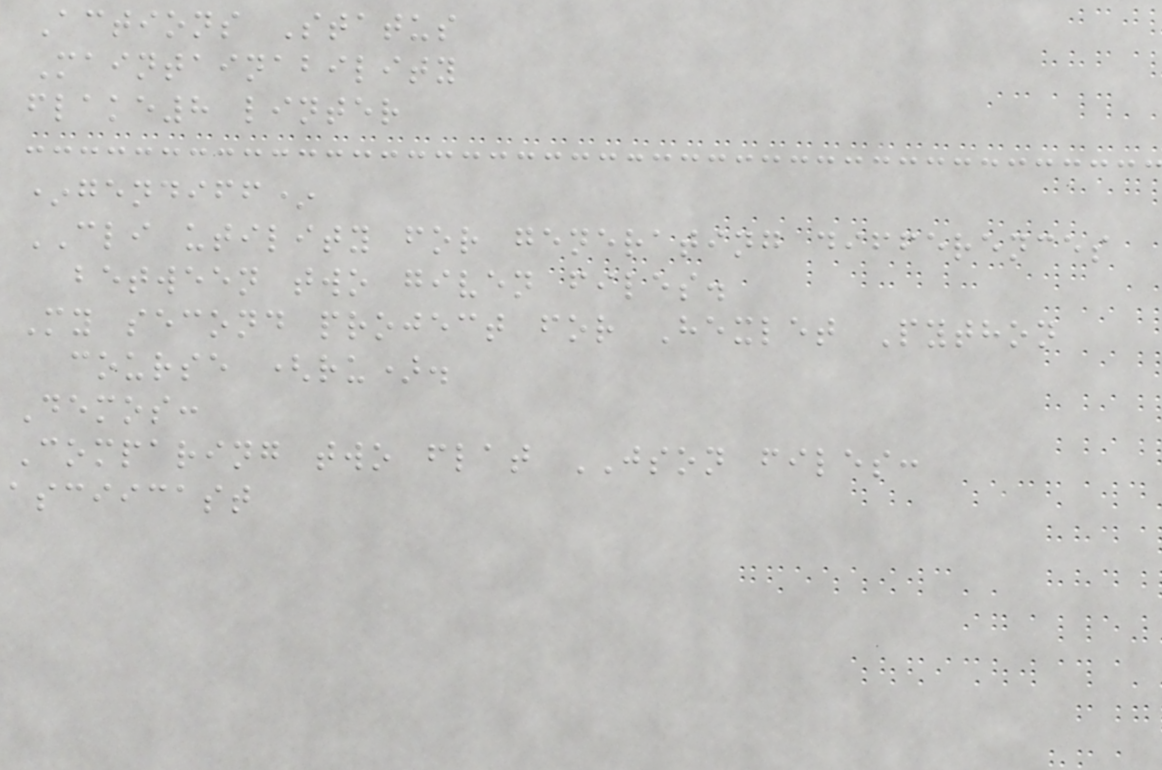Actions Status
Maintainability
flake8 linter
*gendiff*
CLI utility for generating differences
between two given files.
My second project for Hexlet Python
course (ru).
Demos:
Comparing two flat JSON files:
asciicast
